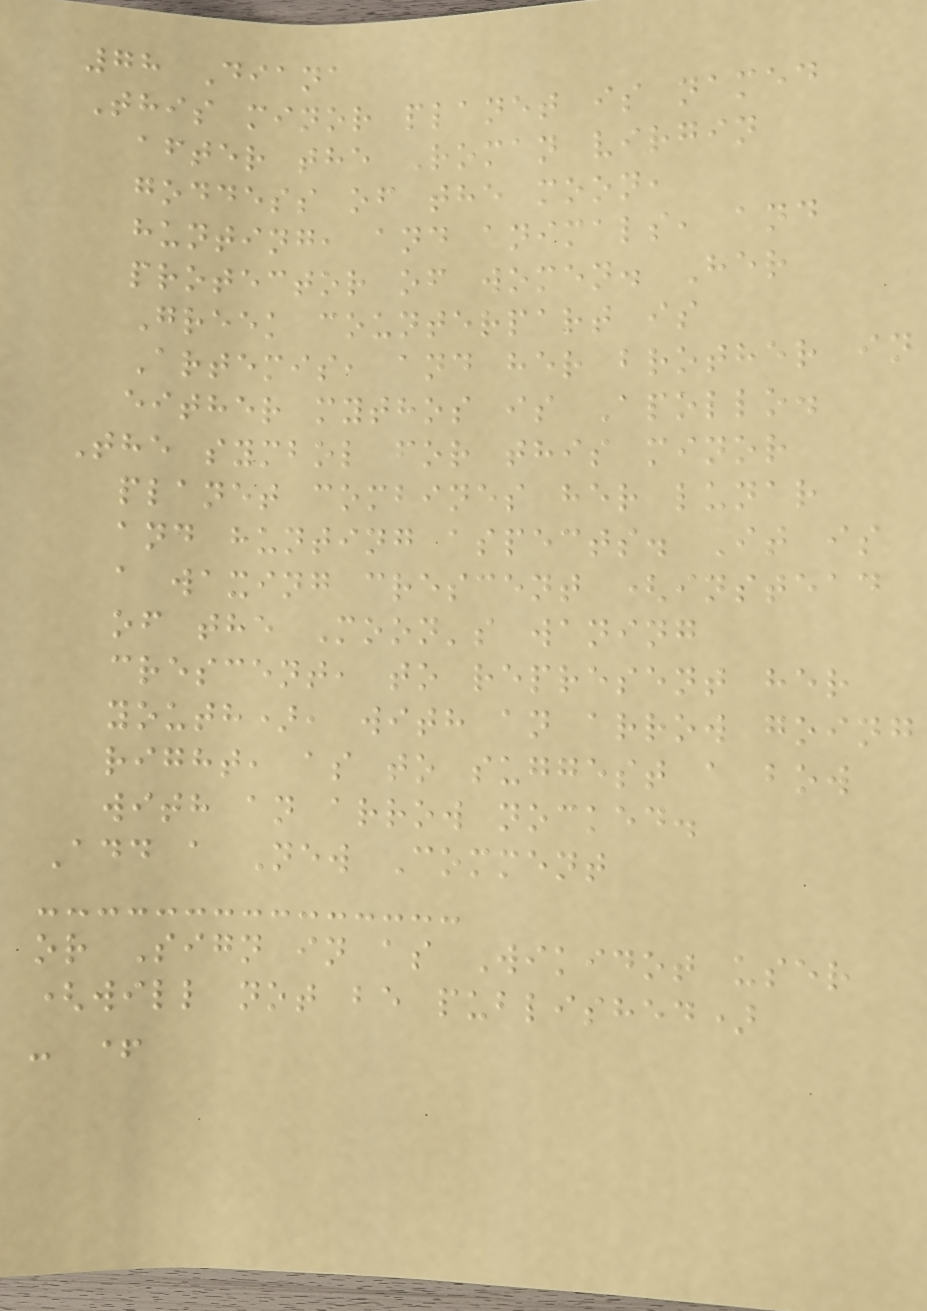78 Diana
This minor planet is named
after the Roman virgin
goddess of the moon,
hunting, and animals, and
protector of women. Her
Greek counterpart is
Artemis, and her brother in
either mythos is Apollo.
The symbol for this minor
planet combines her lunar
and hunting aspects. It is
a waxing crescent (instead
of the Moon's waning
crescent, to represent her
youth), with an arrow going
right, as to suggest a bow
with an arrow nocked.
Add a New Comment
or Sign in as Wikidot user
(will not be published)
- +
